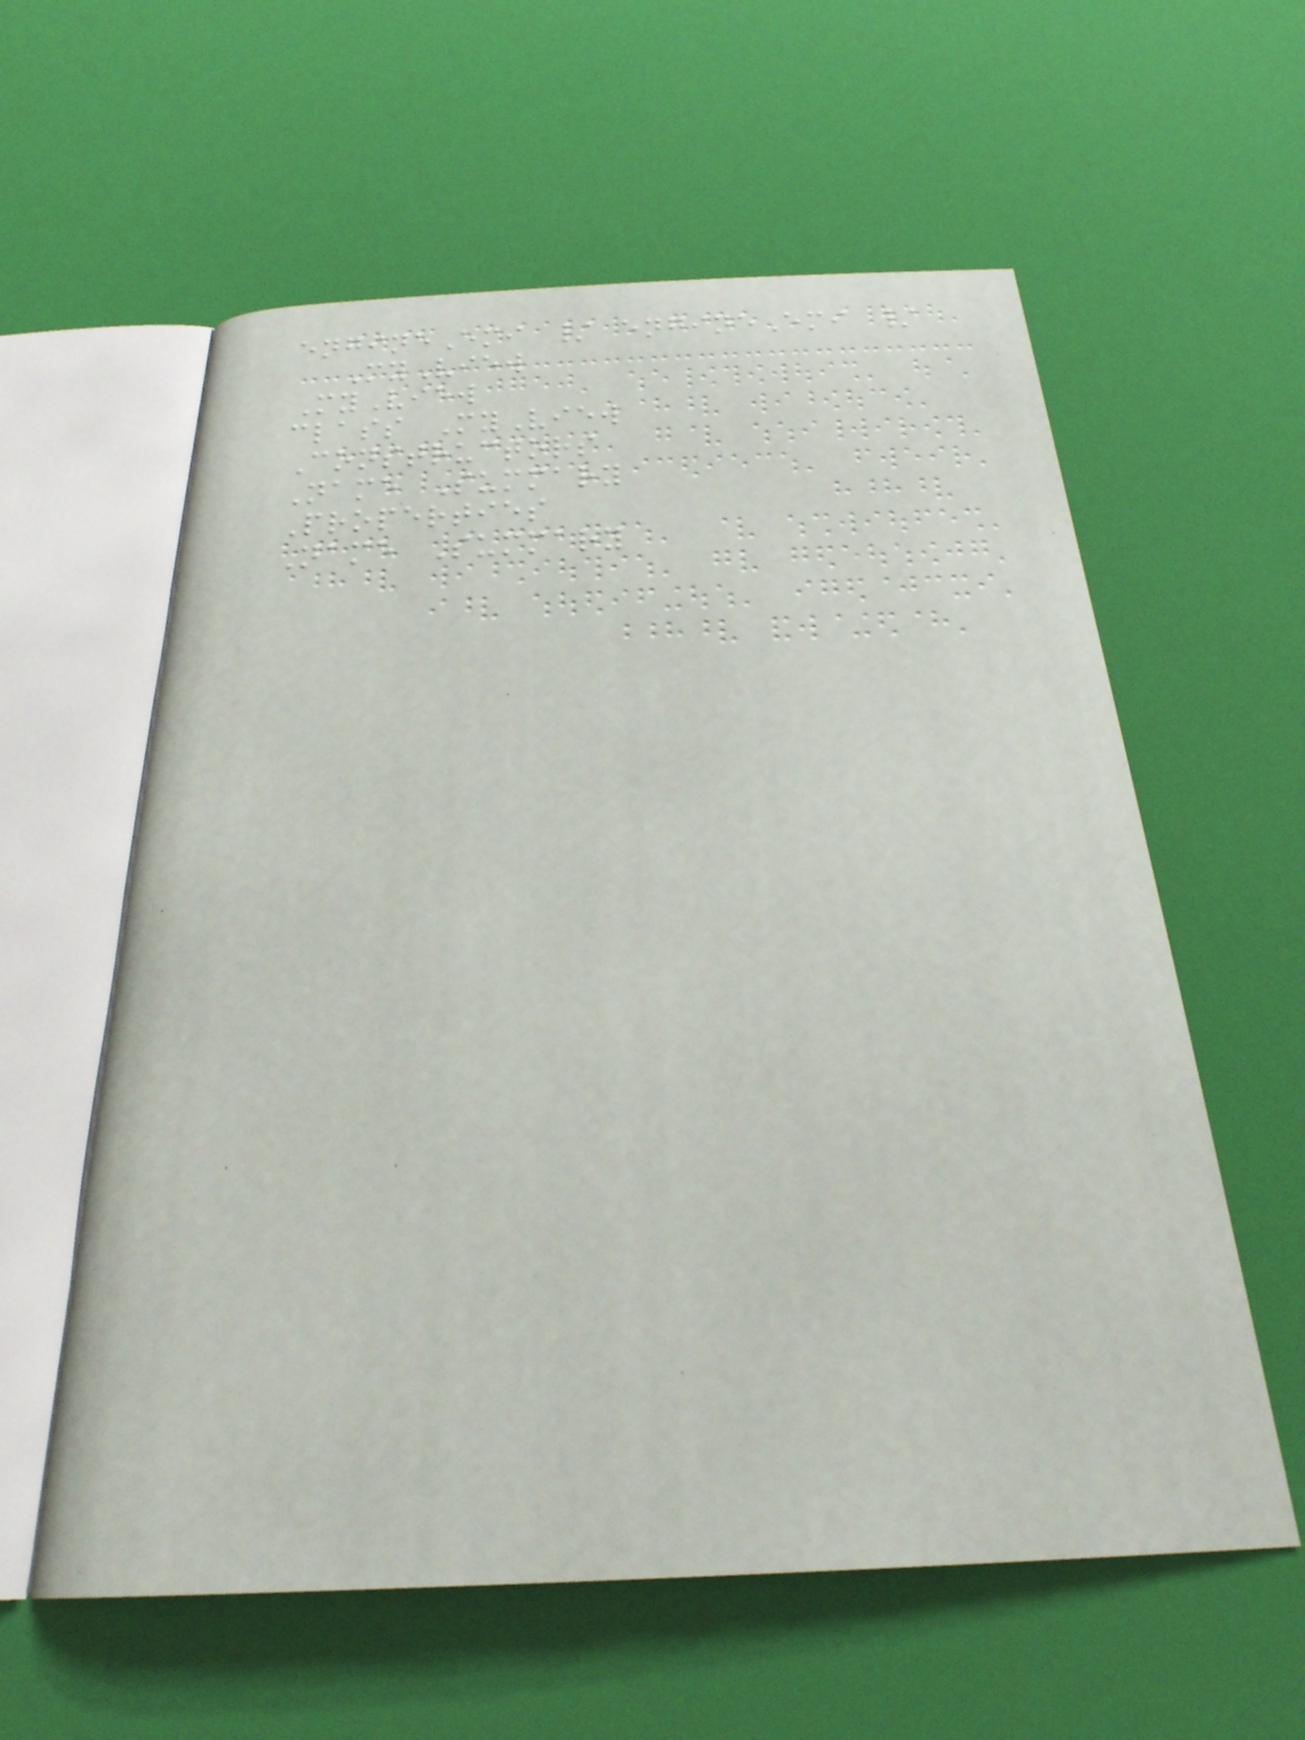engineEmi / engineEmi /
MyView
MyView
class MyView
Constructors
Name Summary
Properties
Name Summary
